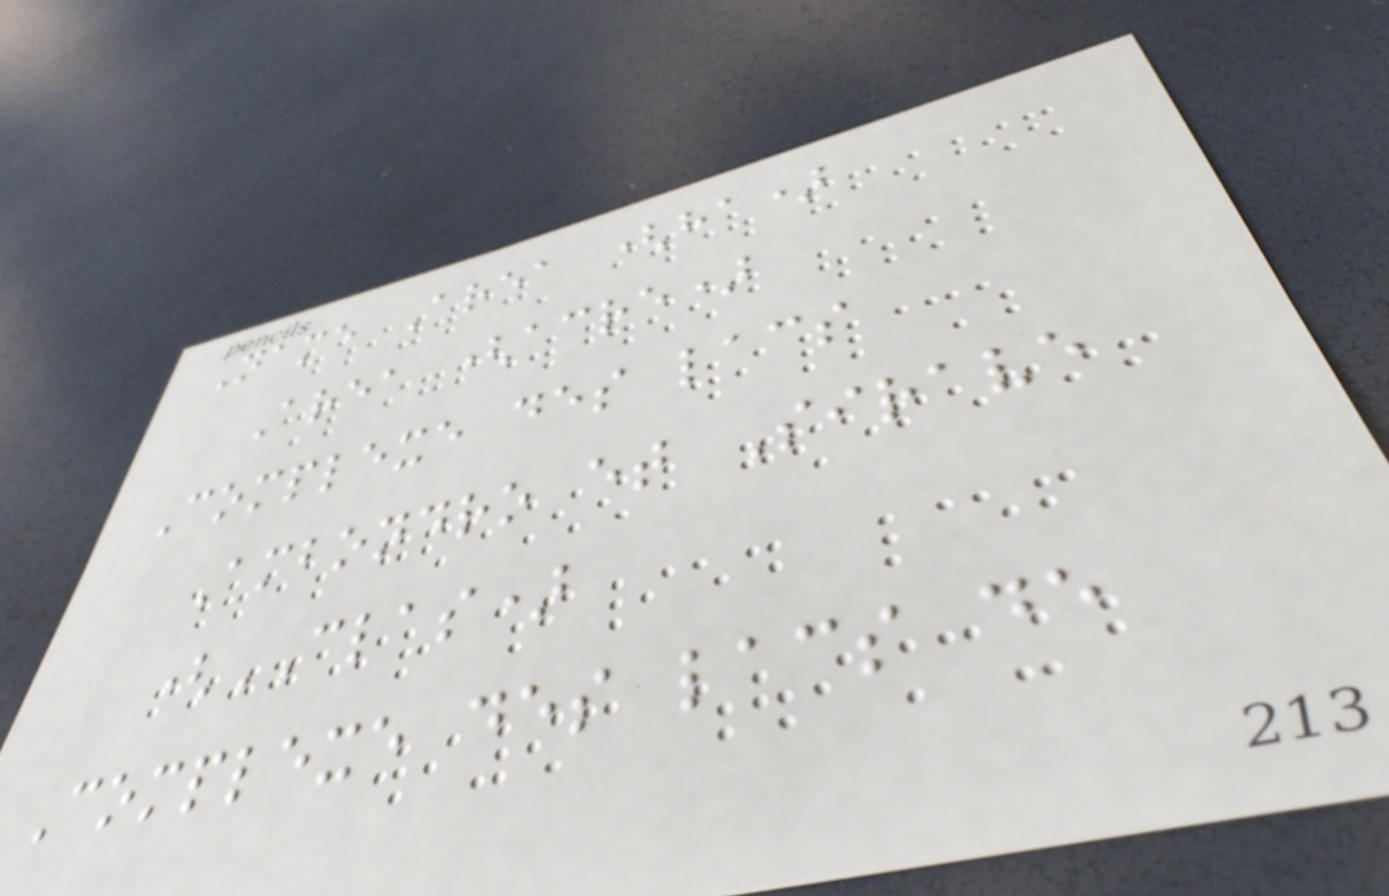Name Area (ha)
Area (acre)
Complexe des lacs
Ambondro et Sirave
(CLAS)
Complexe des lacs de
